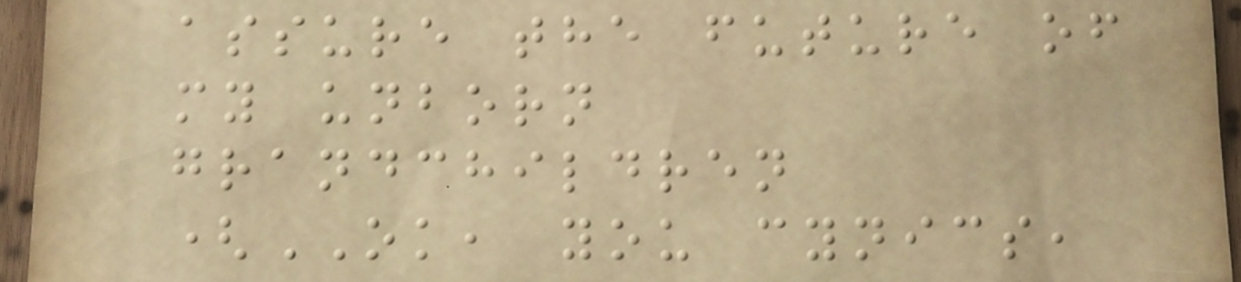assure the future of
my unborn
grandchildren
(OK, you cynics,
